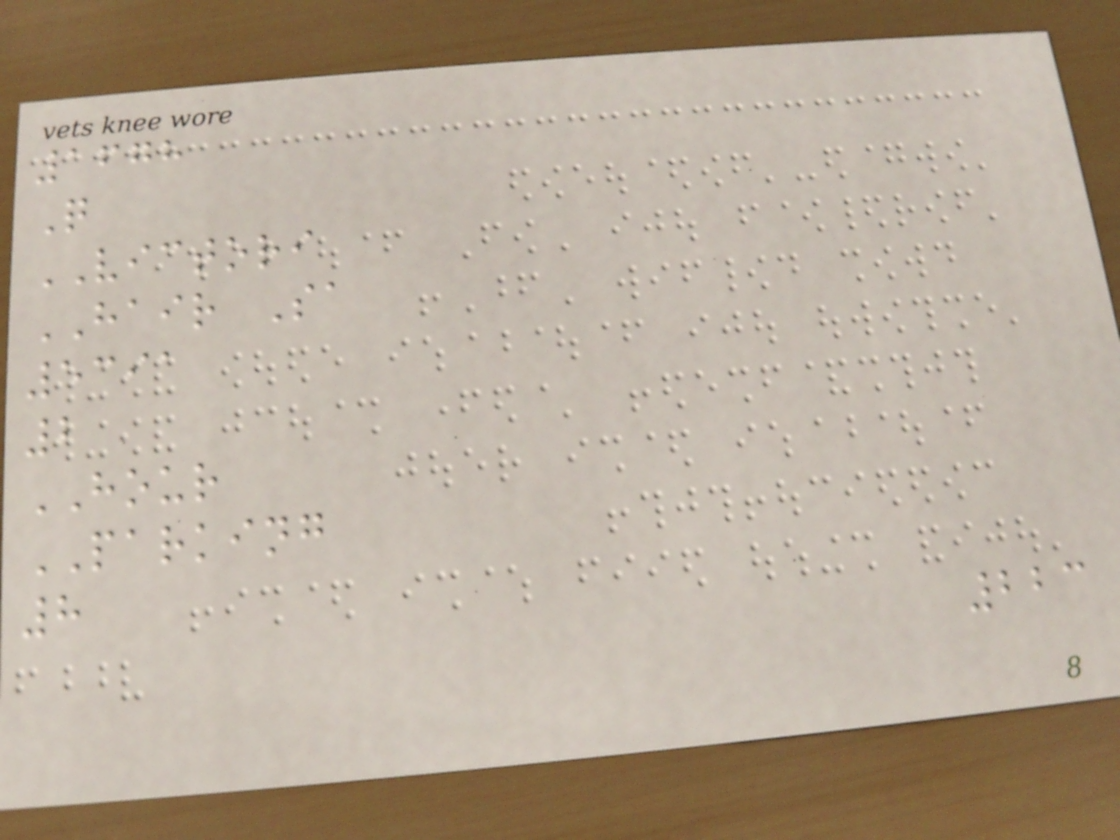1678
Q
VICTORI
HAIR Sa
5391
2
HOUR
PARKING
8
223
